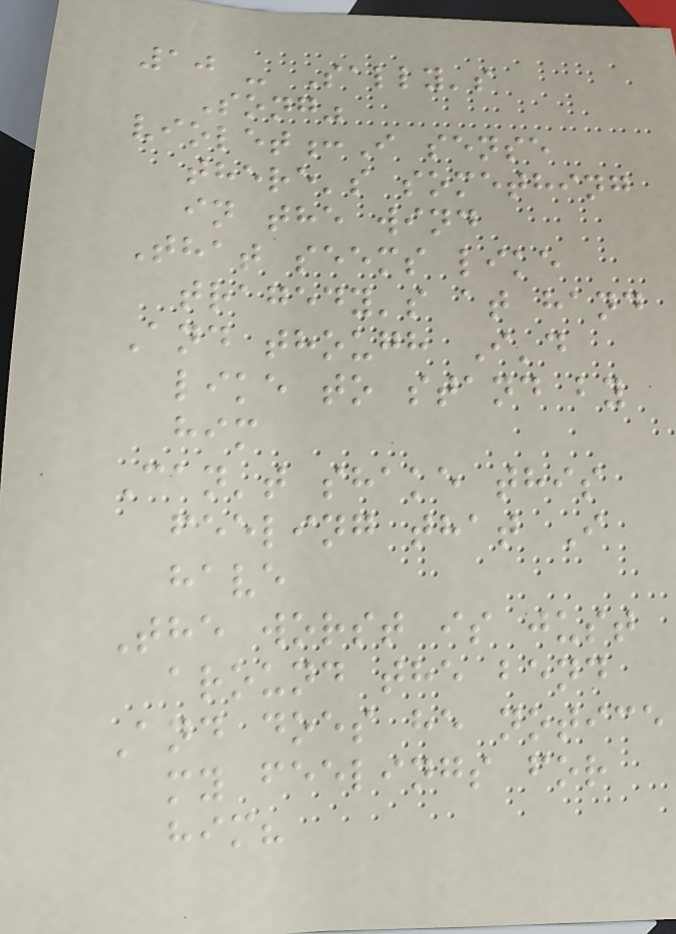10 - Sally's
Song"
violet:I sense
there's something
in the wind
That seems like
tragedy's at hand
And though I'd
like to stand by
him
Can't shake this
feeling that I
have
The worst is just
around the bend
And does he notice
my feelings for
him?
